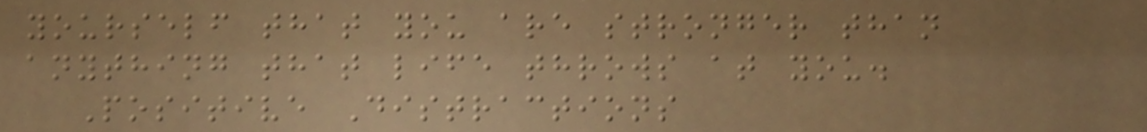yourself that you are stronger than
anything that life throws at you.
Positive Distractions
